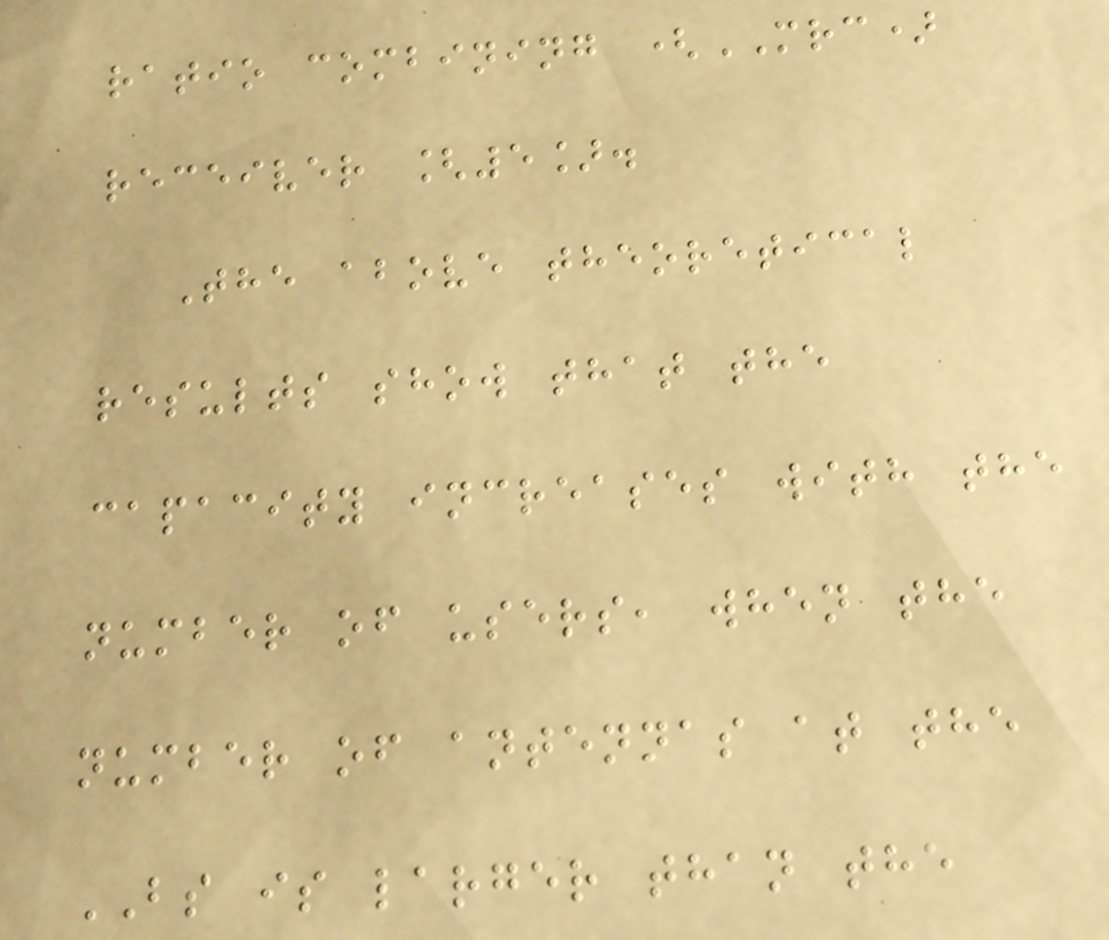ratio combining (MRC)
receiver [5].
The above theoretical
results show that the
capacity increases with the
number of users, when the
number of antennas at the
BS is larger than the
